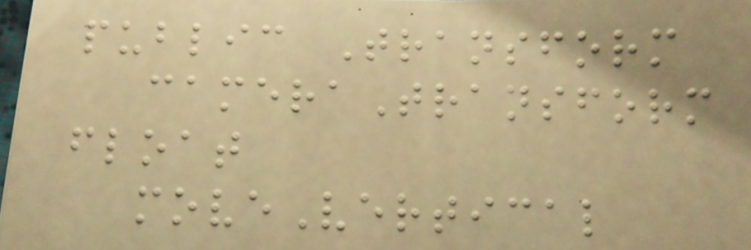public Transform
cameraTransform
float
moveVertical
